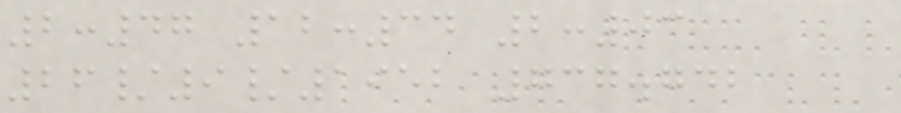2:47 12:34 2:03
26/9/1952 737.742
